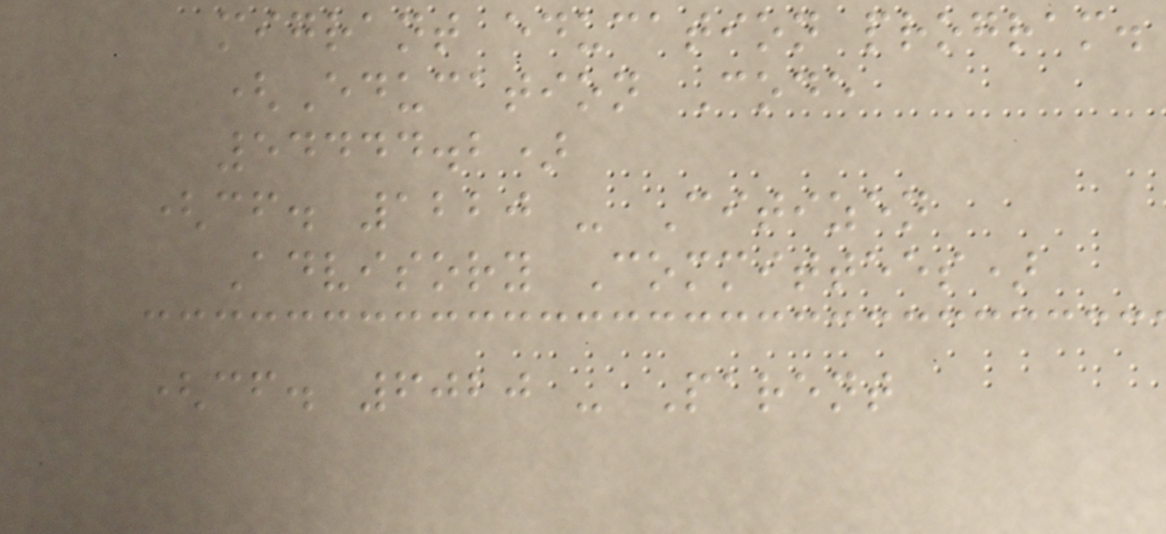migrant education program.
(Education Code
54444.2)
(cf. 1220 - Citizen
Advisory Committees)
(cf. 6020 - Parent
